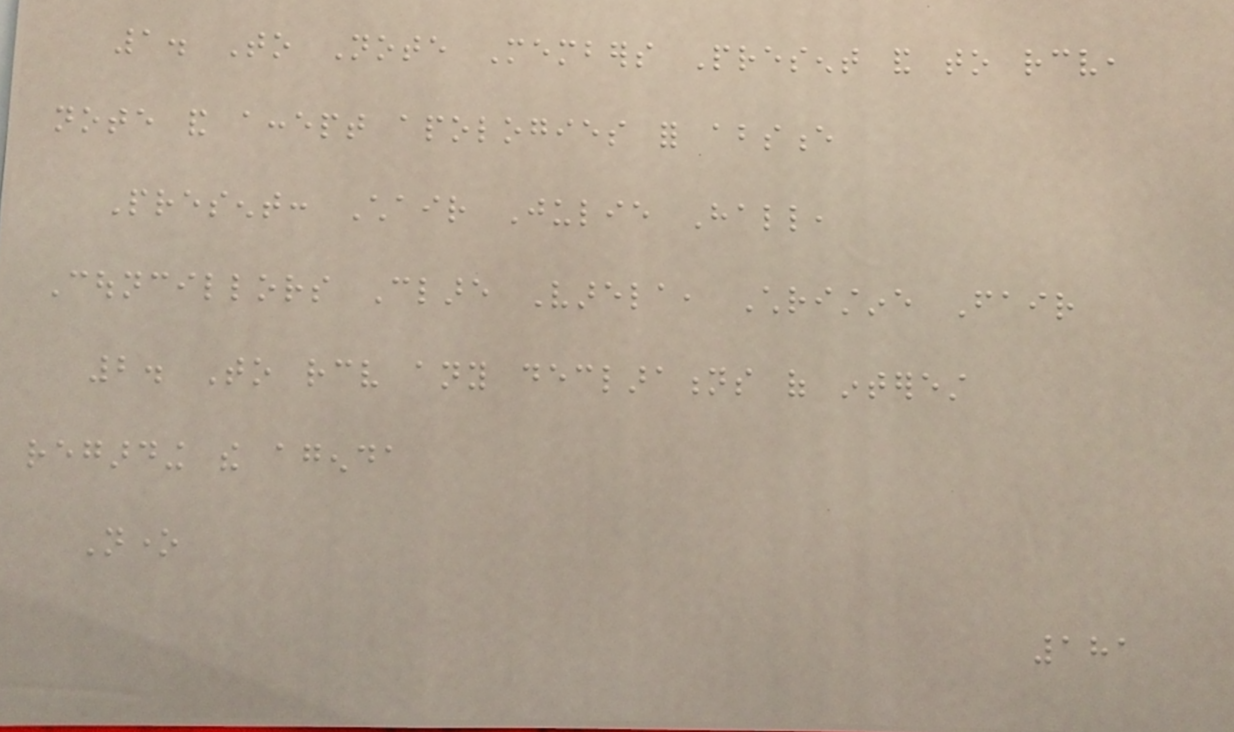1. To Note Members Present and to receive,
note and accept apologies for absence
Present: Chair Julie Hall,
Councillors Clare Varela, Christine Fair
2. To receive any declarations of interest
regarding the agenda
None
181
